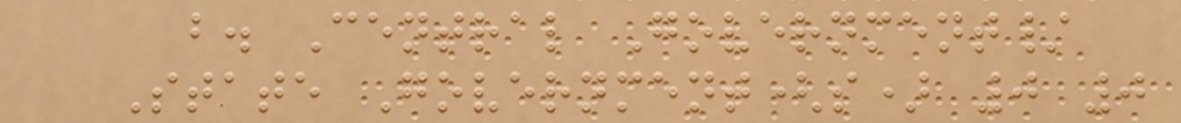b. Central Government/
State Government(s) 0 0
